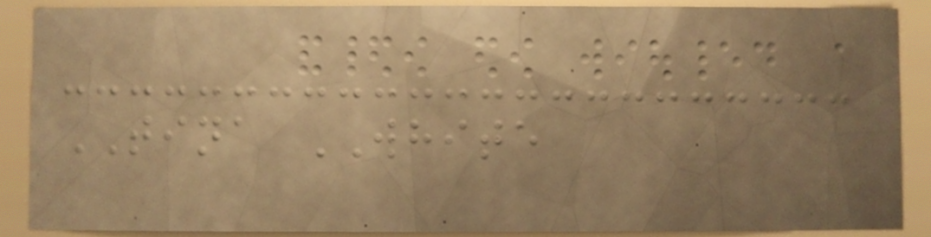TINA WHITE
